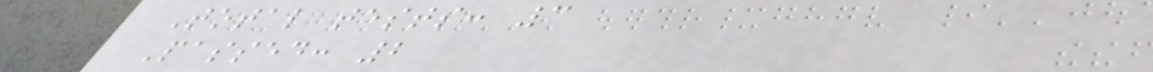Total tests: 3
Passed: 2
